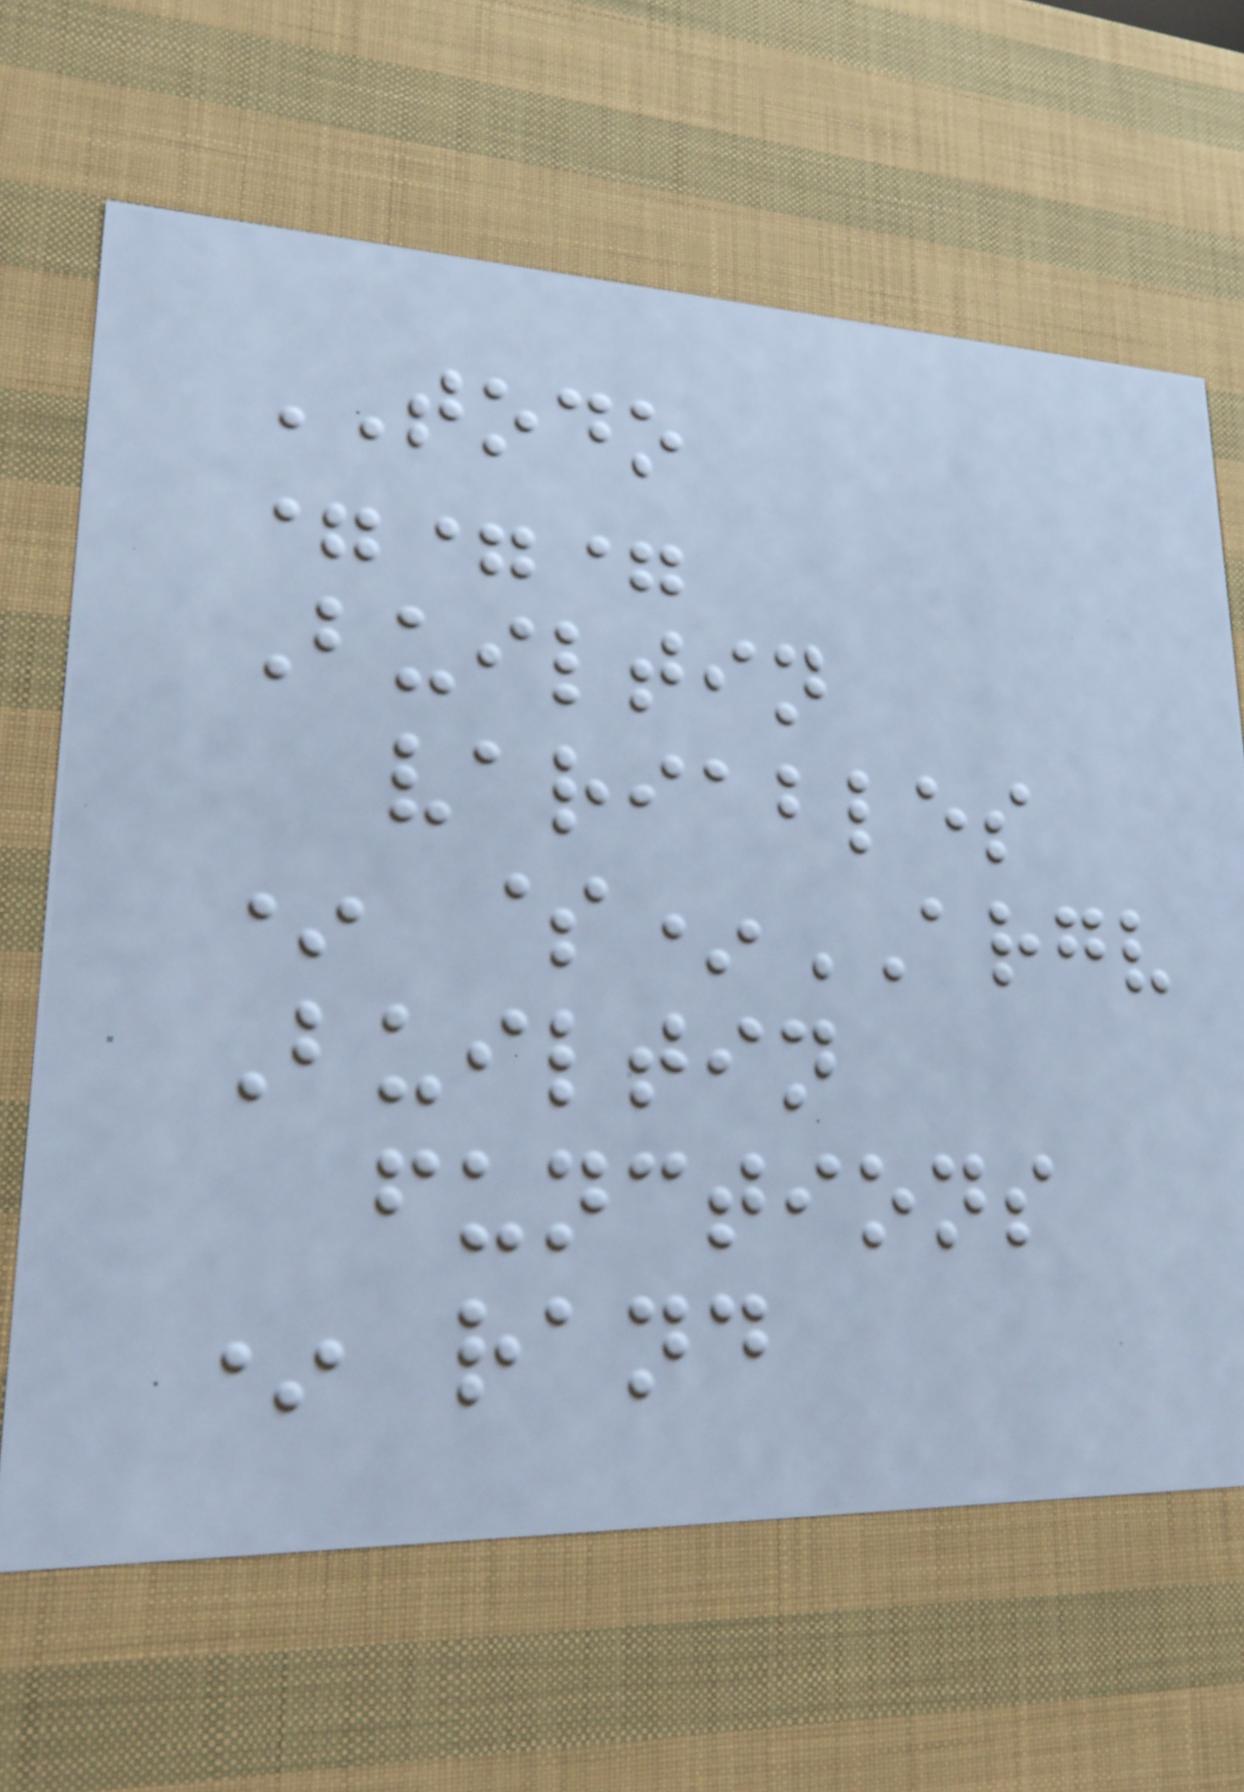TODO
===
Builtin
variables
* $*ARGV
Builtin
functions
* rand
